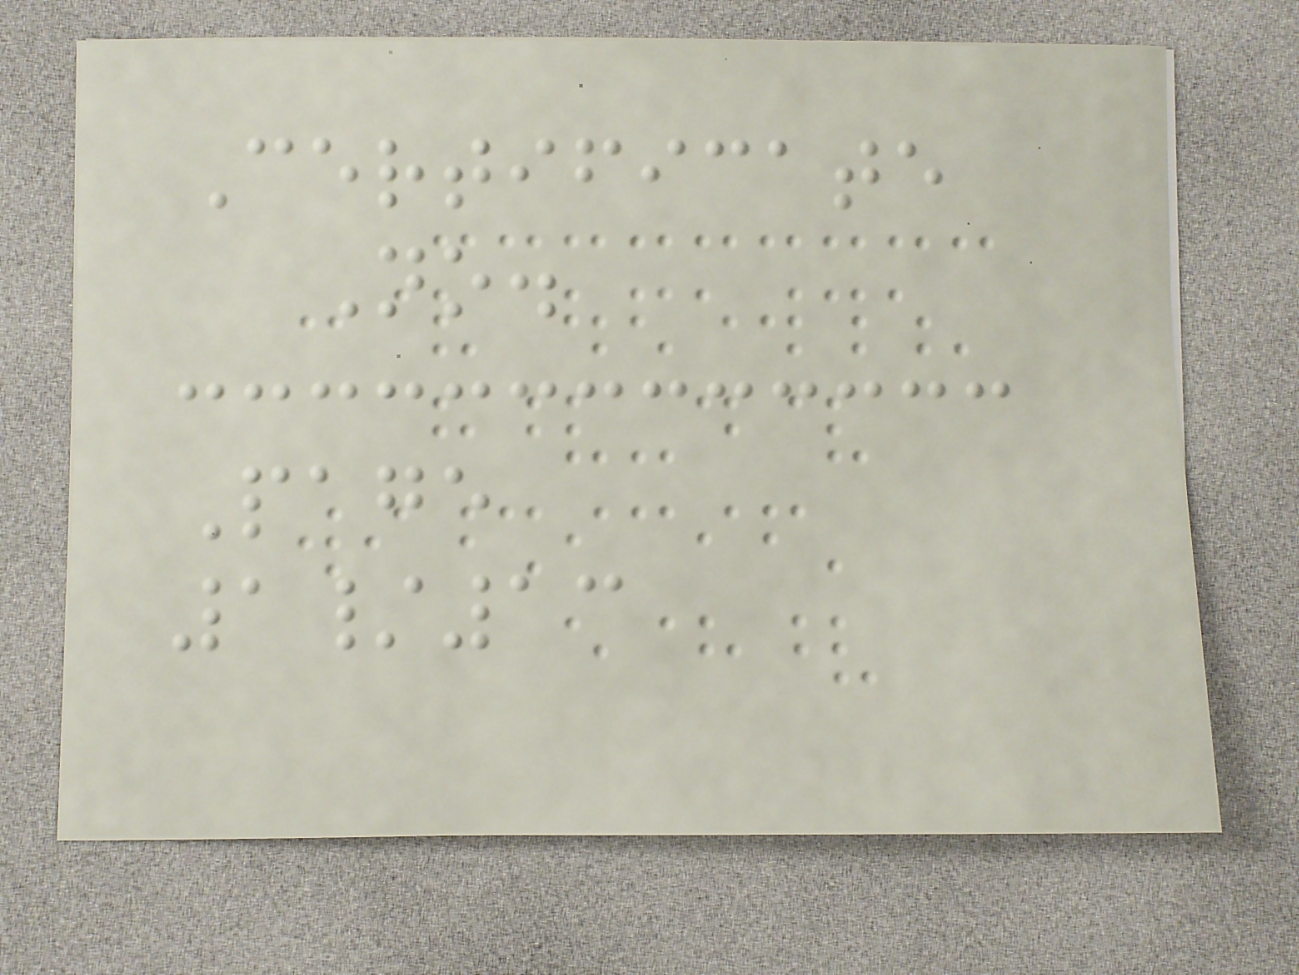Certificate
No.
Page
1/13
